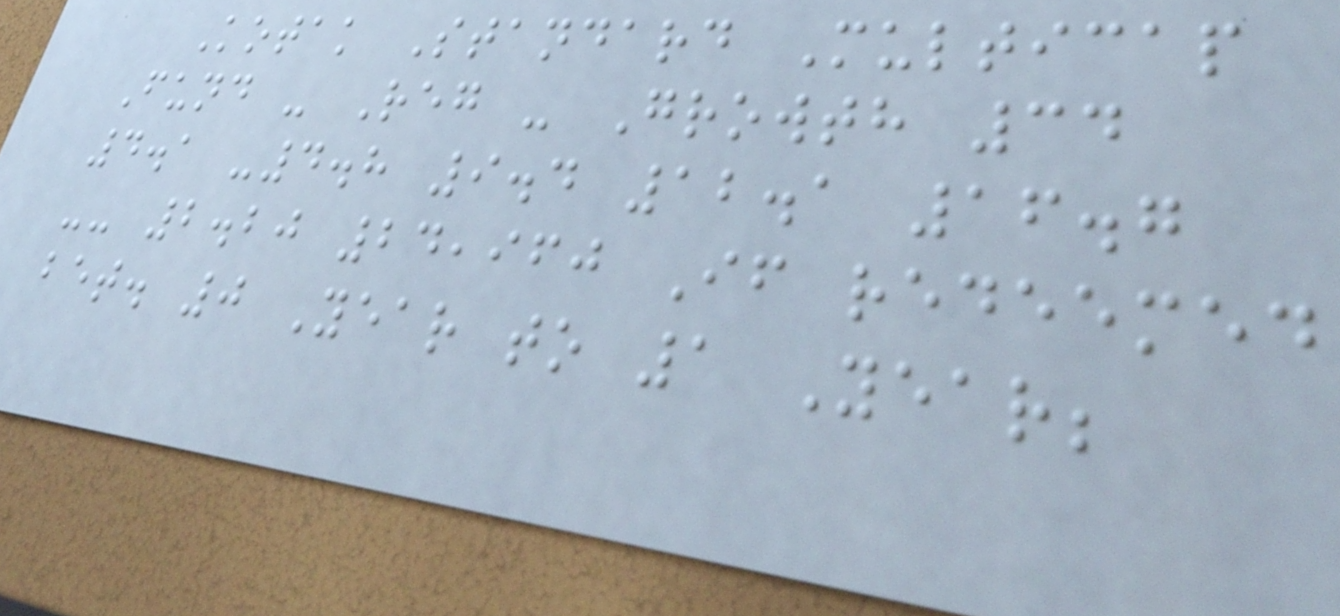Kotak Standard Multicap
Fund - Reg - Growth 34
4.1 -4.8 9.4 12.1 16.7
-- 2.20 24,960 If redeemed
bet. 0 Year to 1 Year;
